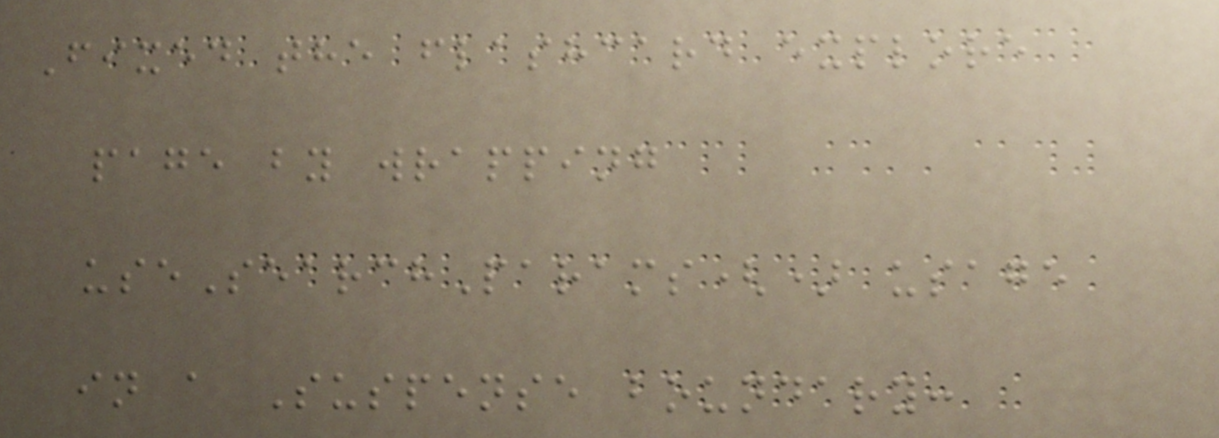Fixed the flashcard explore
page by wrapping
useSearchParams() usage
in a Suspense boundary:
